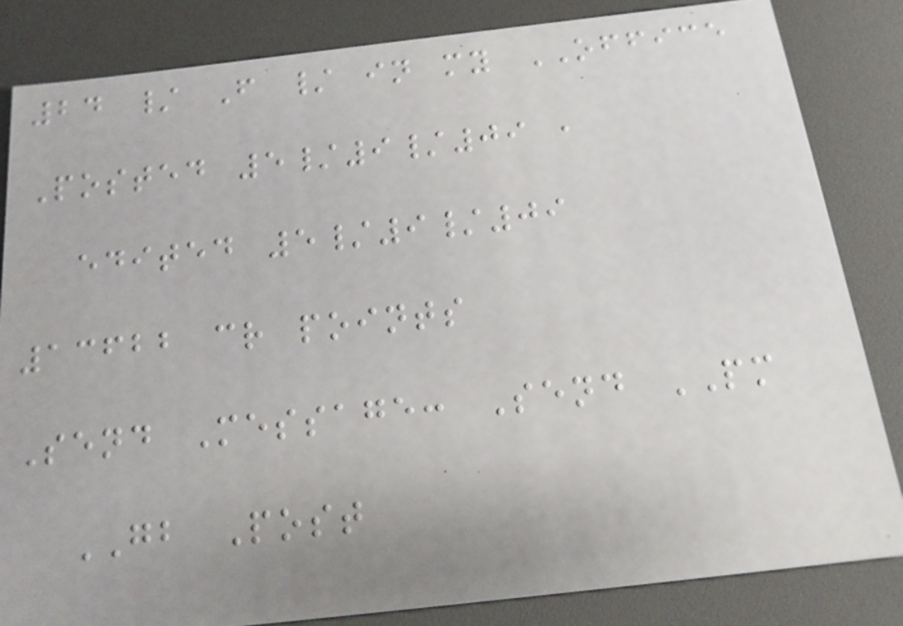24 / F / in my OFFICE
Posted 5/9/09 ,
edited 5/9/09
13622 cr points
Send Message: Send PM
GB Post
